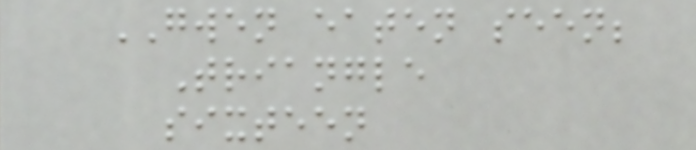GWEN eaten seen;
Triangle
sixteen
